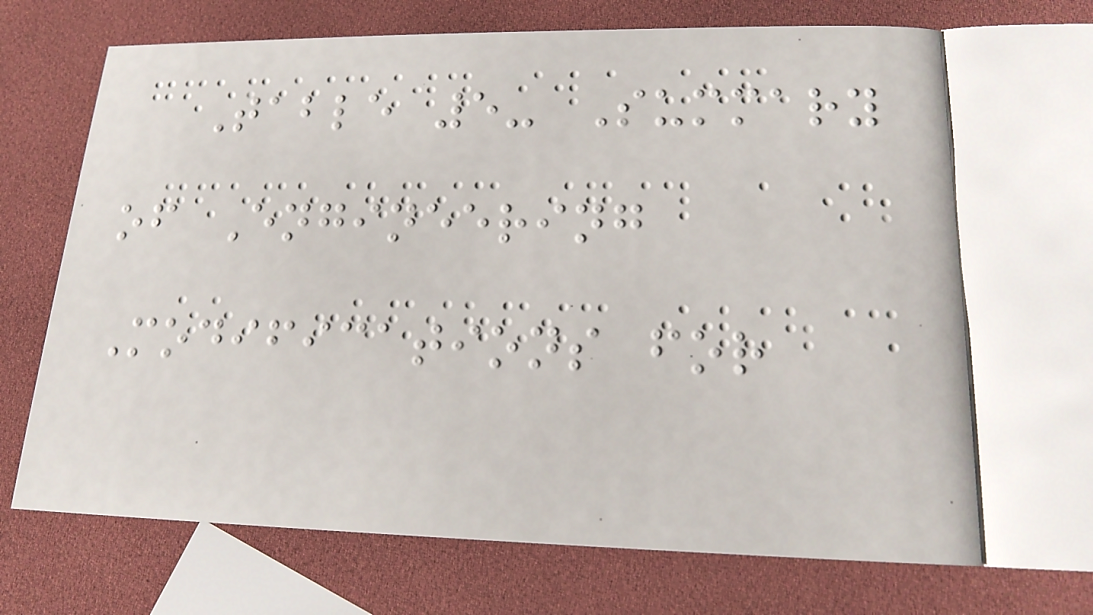Table 5- Summary
of Engineering
Modifications for
